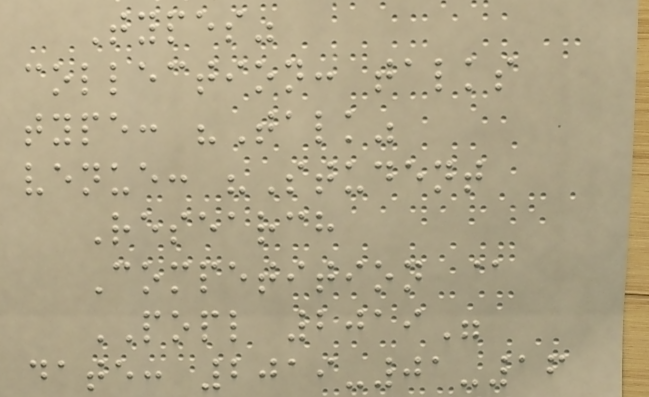Types"
collection: talks
type: "Talk"
venue: "Student
Research
Competition @
POPL 2019"
date: 2019-01-16
